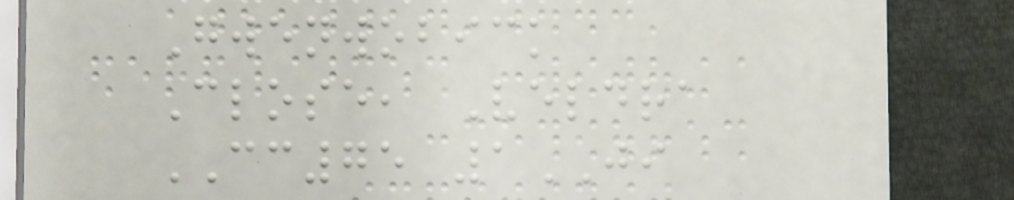Gwenwobick
Close, Veldra
CC75 1JI
